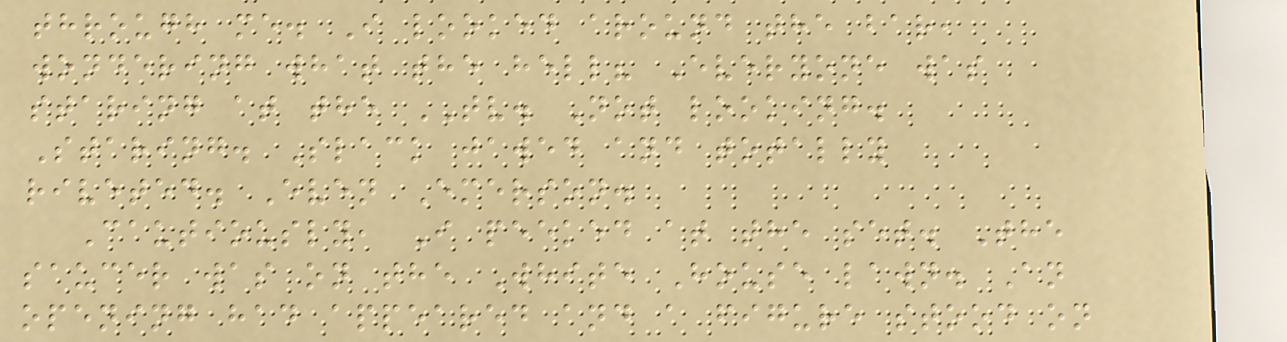through me. I looked around the bar,
wondering what the hell? Everyone was
staring at the TV. Not looking.
Staring. Slack jawed and totally
riveted. Even Emerson.
Cautiously, I peeked at the set. The
saucer was on the White House lawn. An
opening had appeared and a figure stood on
